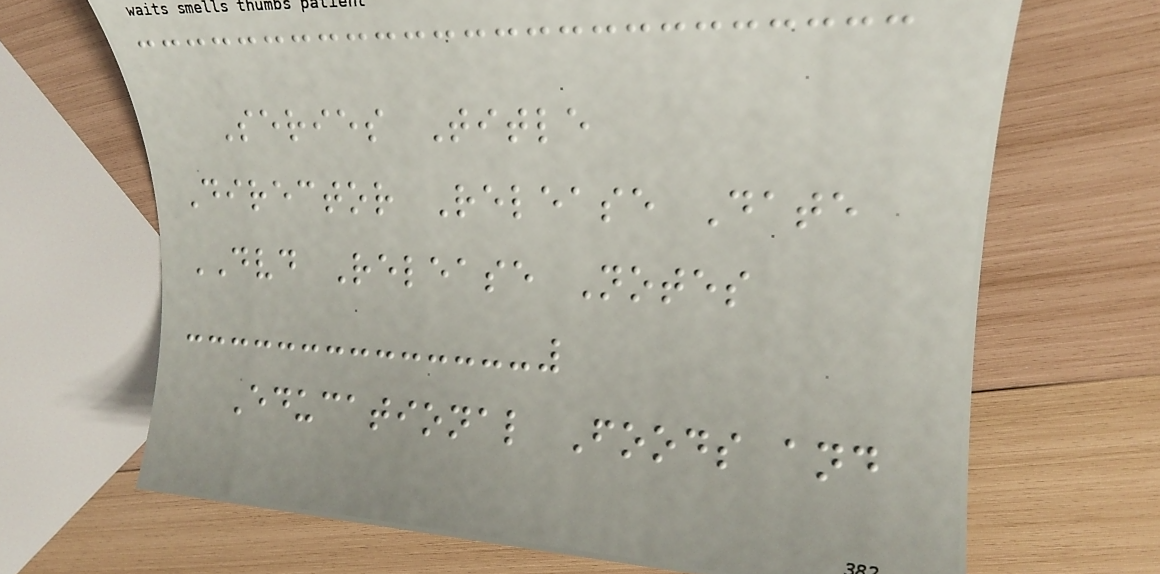Series Title
Director Release Date
DVD Release Notes
Educational Foods and
